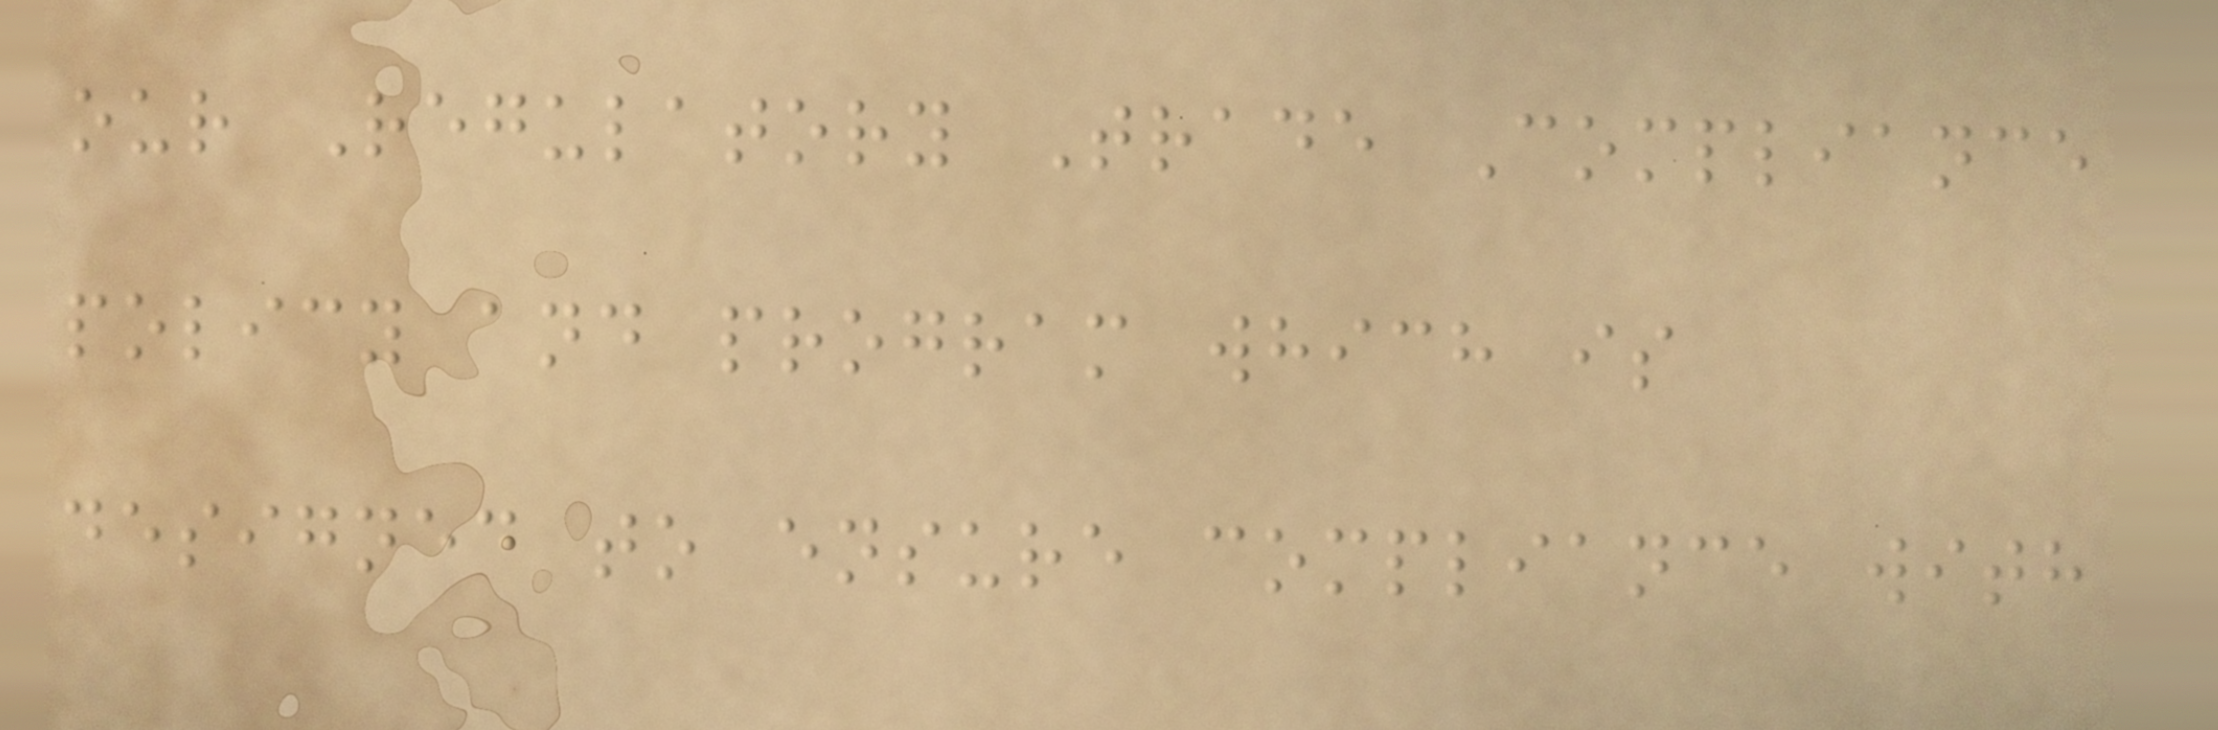our Regulatory Trade Compliance
policy and program which is
designed to ensure compliance with
